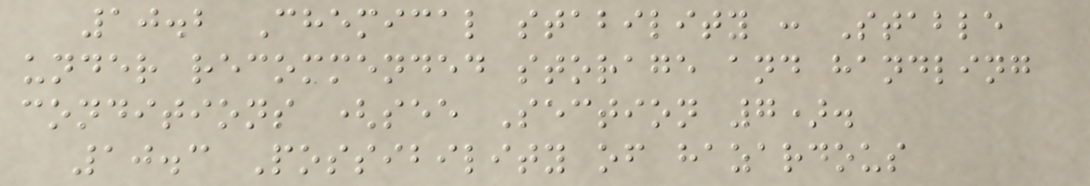10.2 Chemical stability : Stable
under recommended storage and handling
conditions (see Section 7).
10.3 Possibility of hazardous
